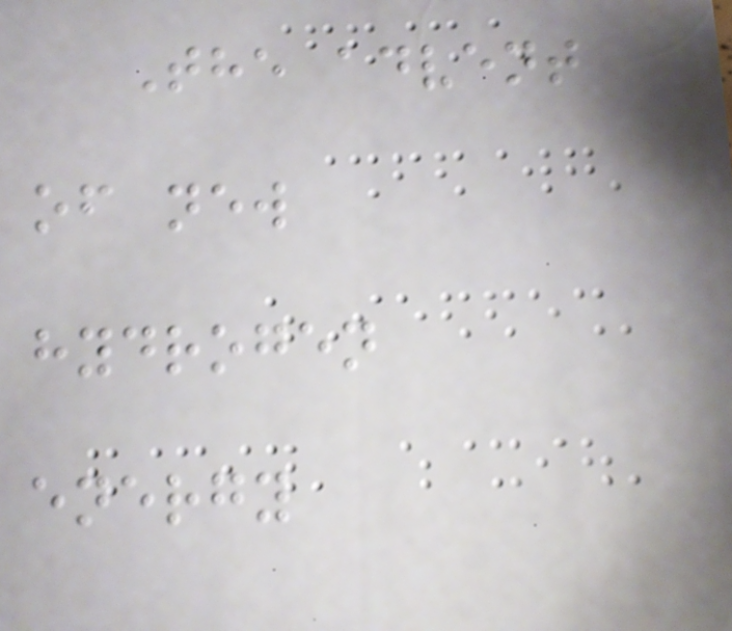The advent
of new
hydrogen
energy
